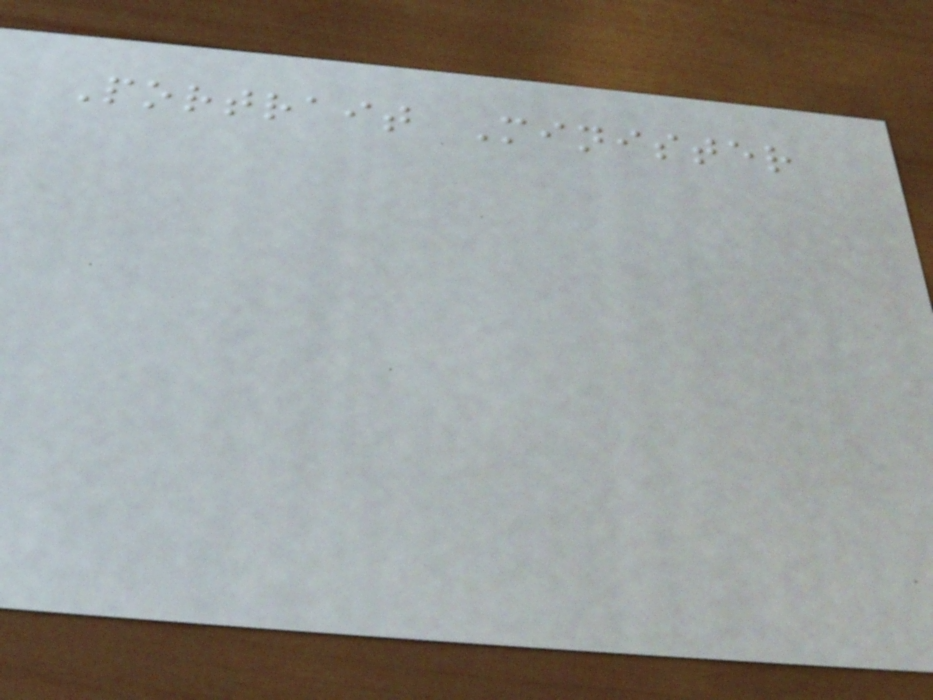Portrait Minister
